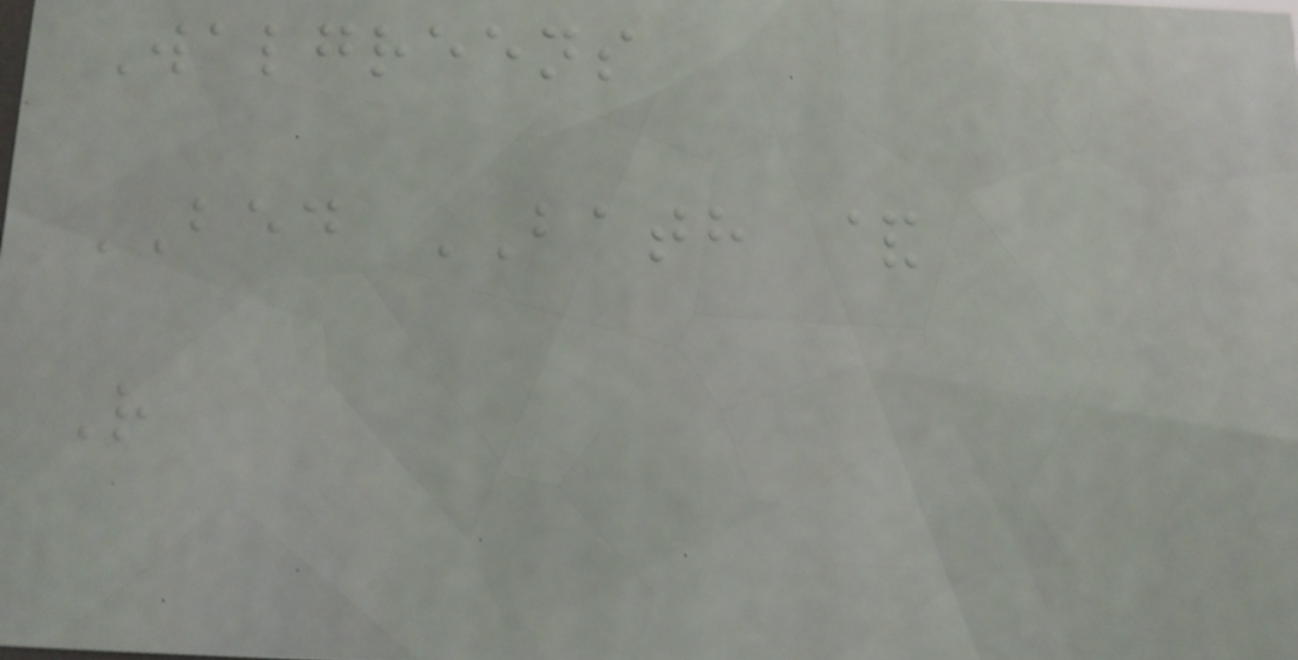Walgreens
BED BATH &
R
